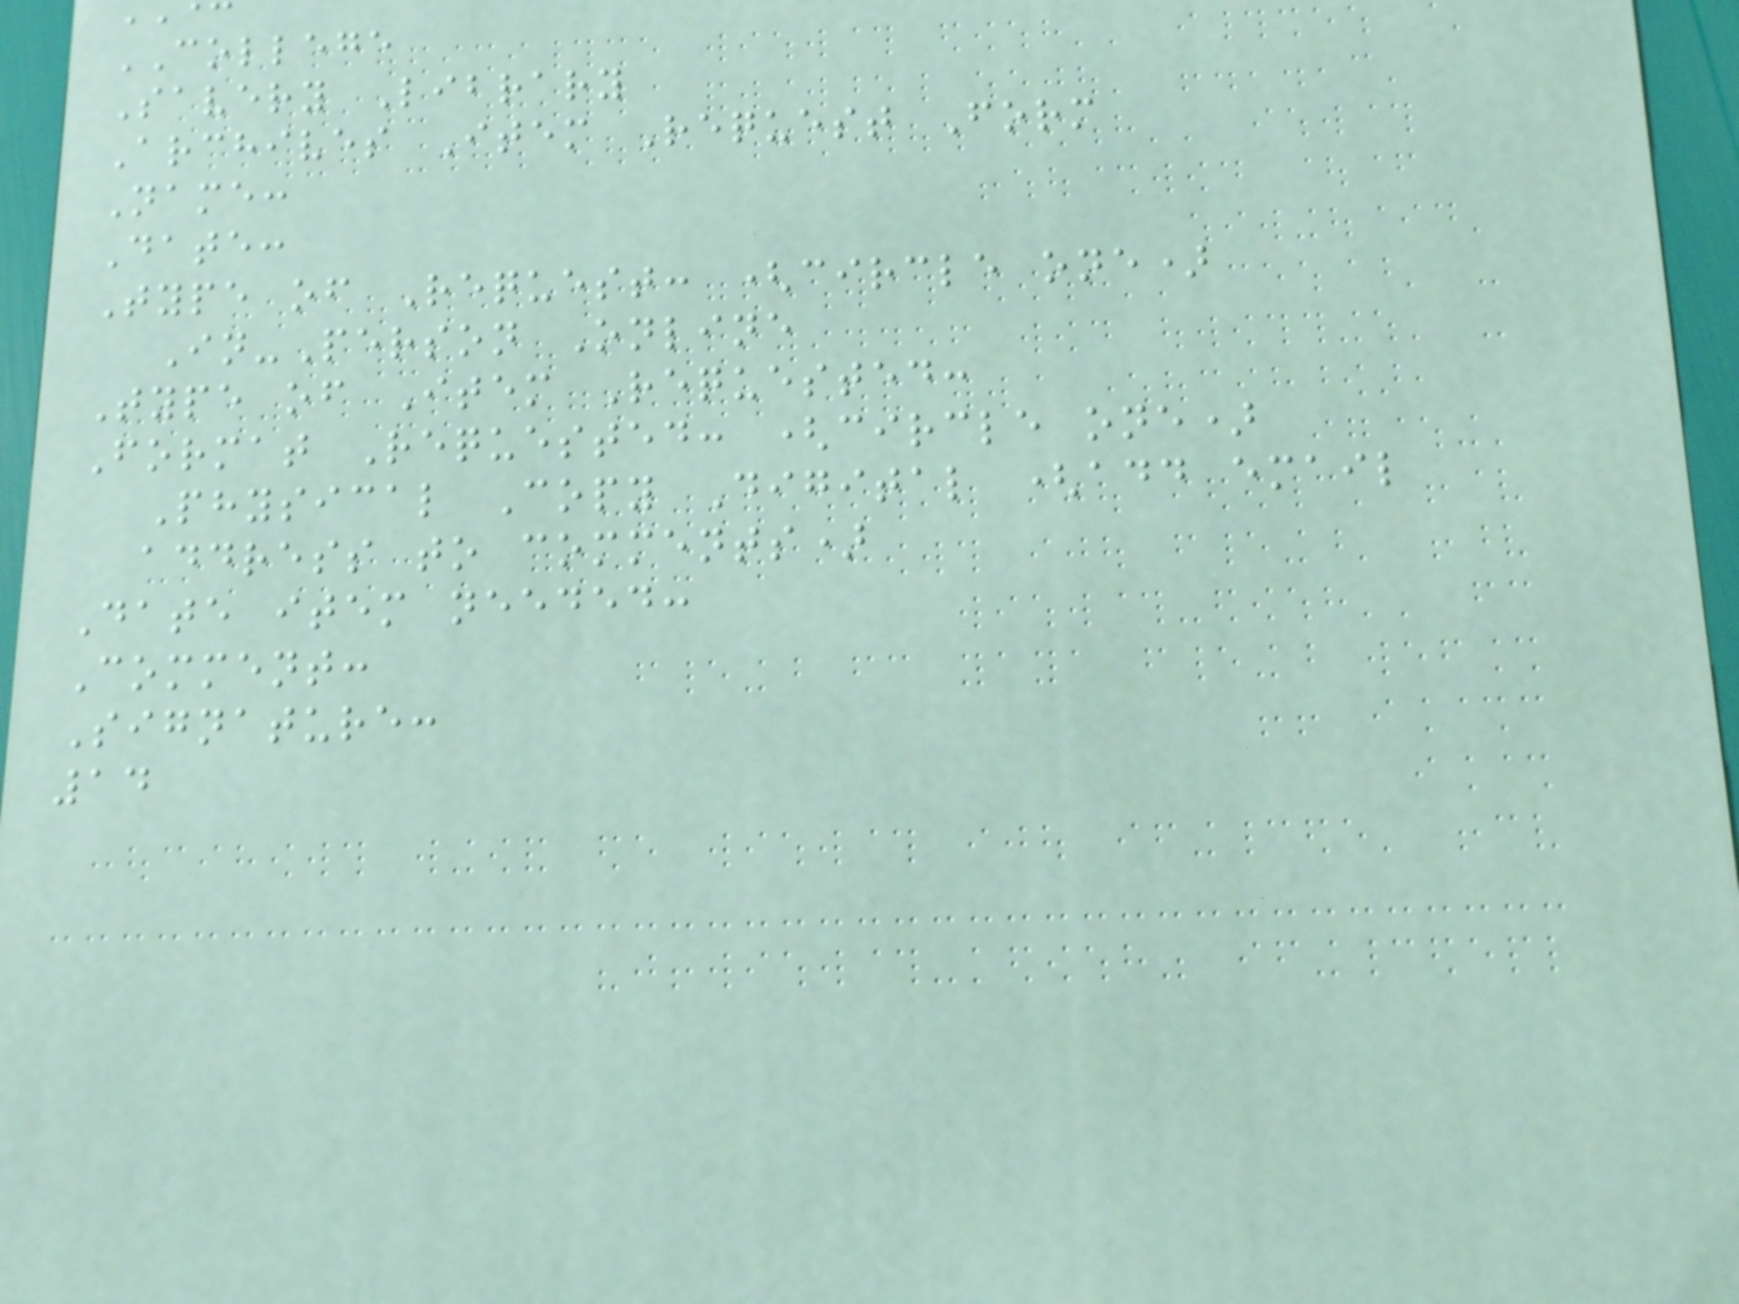COLLEGE
Savery Library
Archives Item Request Form
Name:
Date:
Type of Request: (circle one)
In-Person Online
Type of Item Requested:
Format Requested: (circle one)
Physical Copy Digital (add email
address to comments)
Date item needed:
Comment:
Signature:
14
